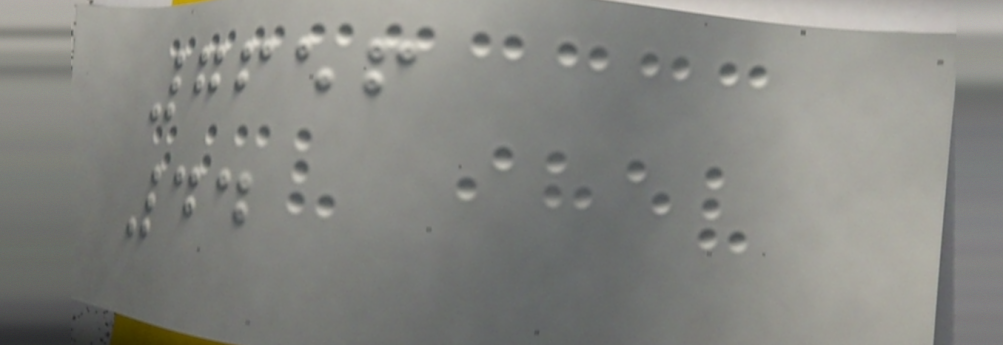7656
44
